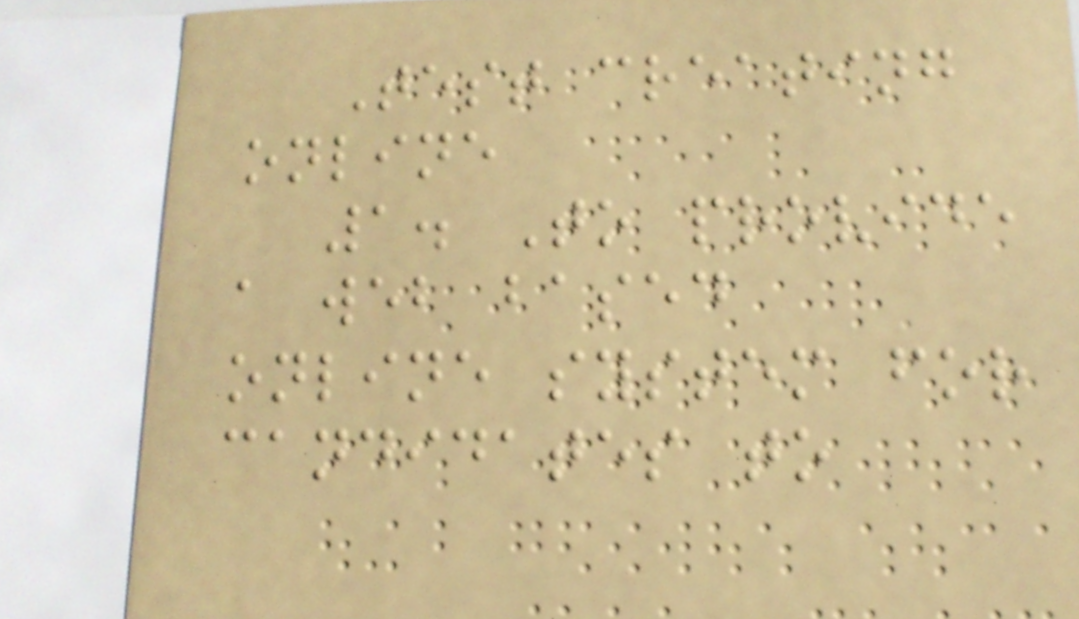Test creating
online
1. To provide
a web based
online system for
candidates to
